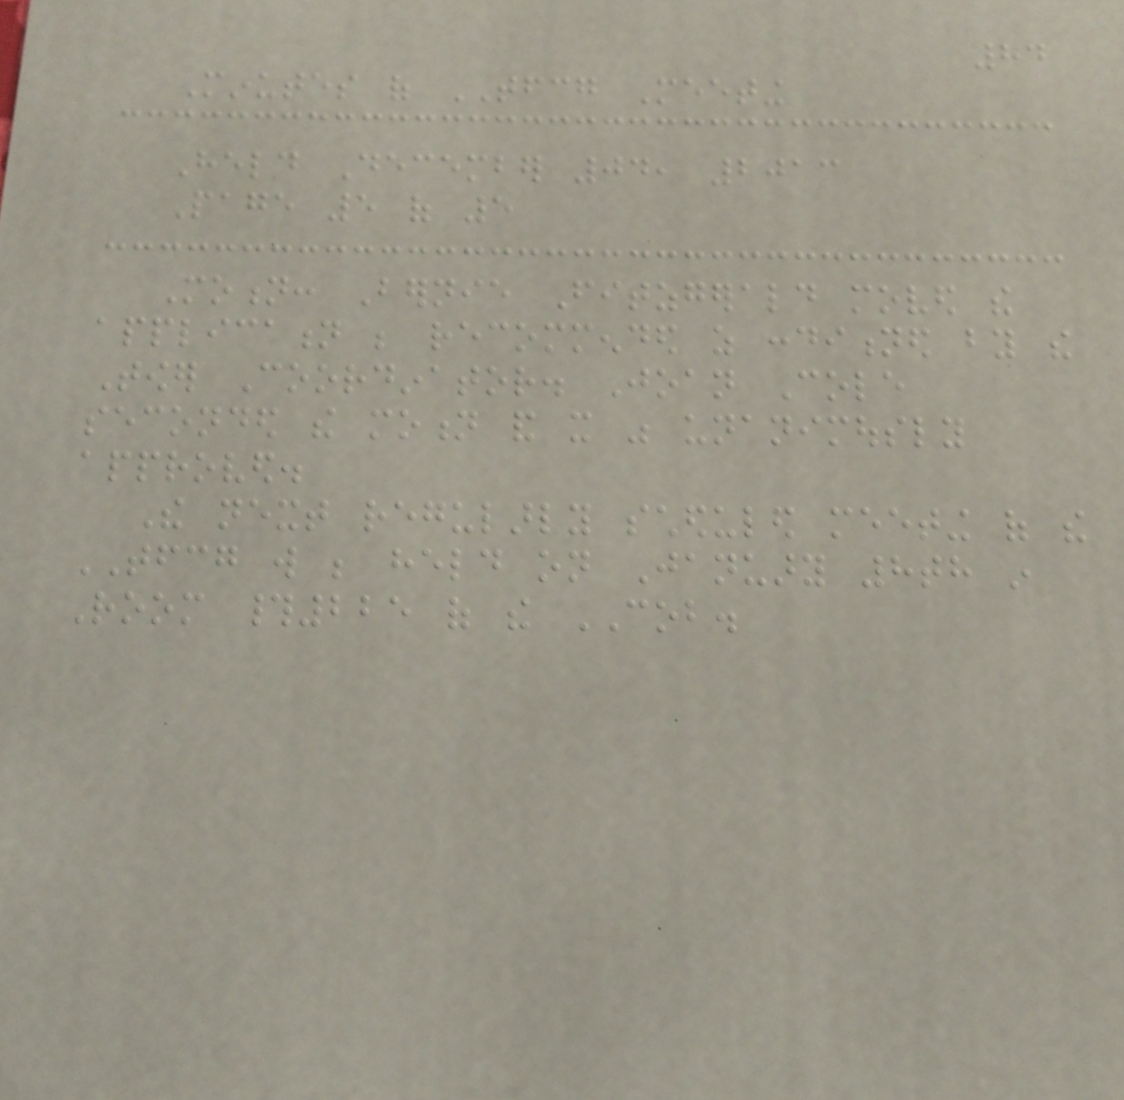84
Minutes of TFCG Meeting
Held December 04, 2013
Page 5 of 5
Motion: Bernie Fitzgerald moved the
application be recommended as conditioned by the
Tower Coordinator. Joan Cole
seconded the motion and it was unanimously
approved.
The next regularly scheduled meeting of the
TFCG will be held on January 8th in
Room #225 of the COB.
